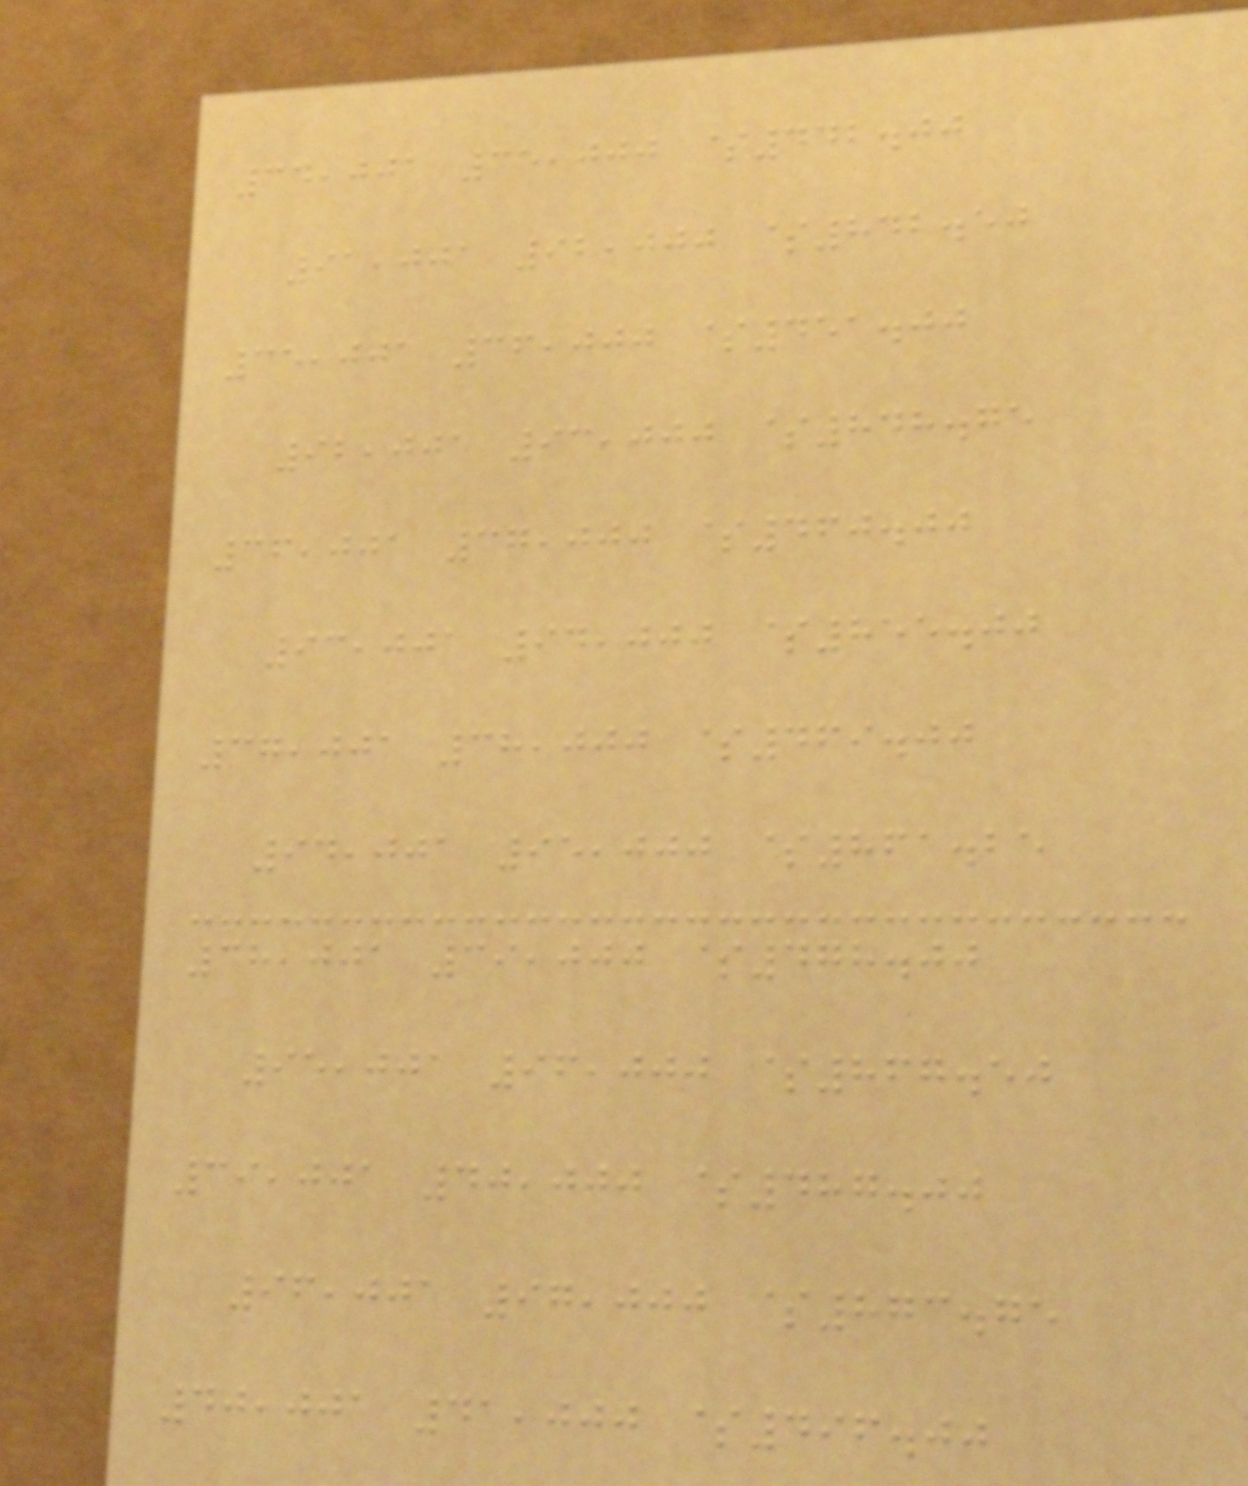34,001 35,000 $442.00
91,001 92,000 $842.50
35,001 36,000 $451.00
92,001 93,000 $848.75
36,001 37,000 $460.00
93,001 94,000 $855.00
37,001 38,000 $469.00
94,001 95,000 $861.25
38,001 39,000 $478.00
95,001 96,000 $867.50
39,001 40,000 $487.00
96,001 97,000 $873.75
40,001 41,000 $496.00
